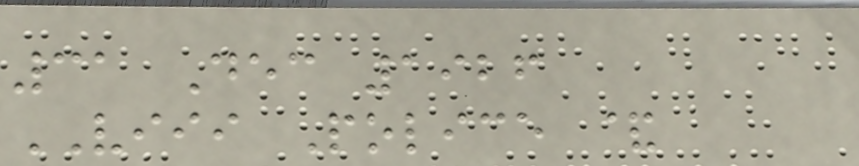31 Dec 1926
VIII Police &
